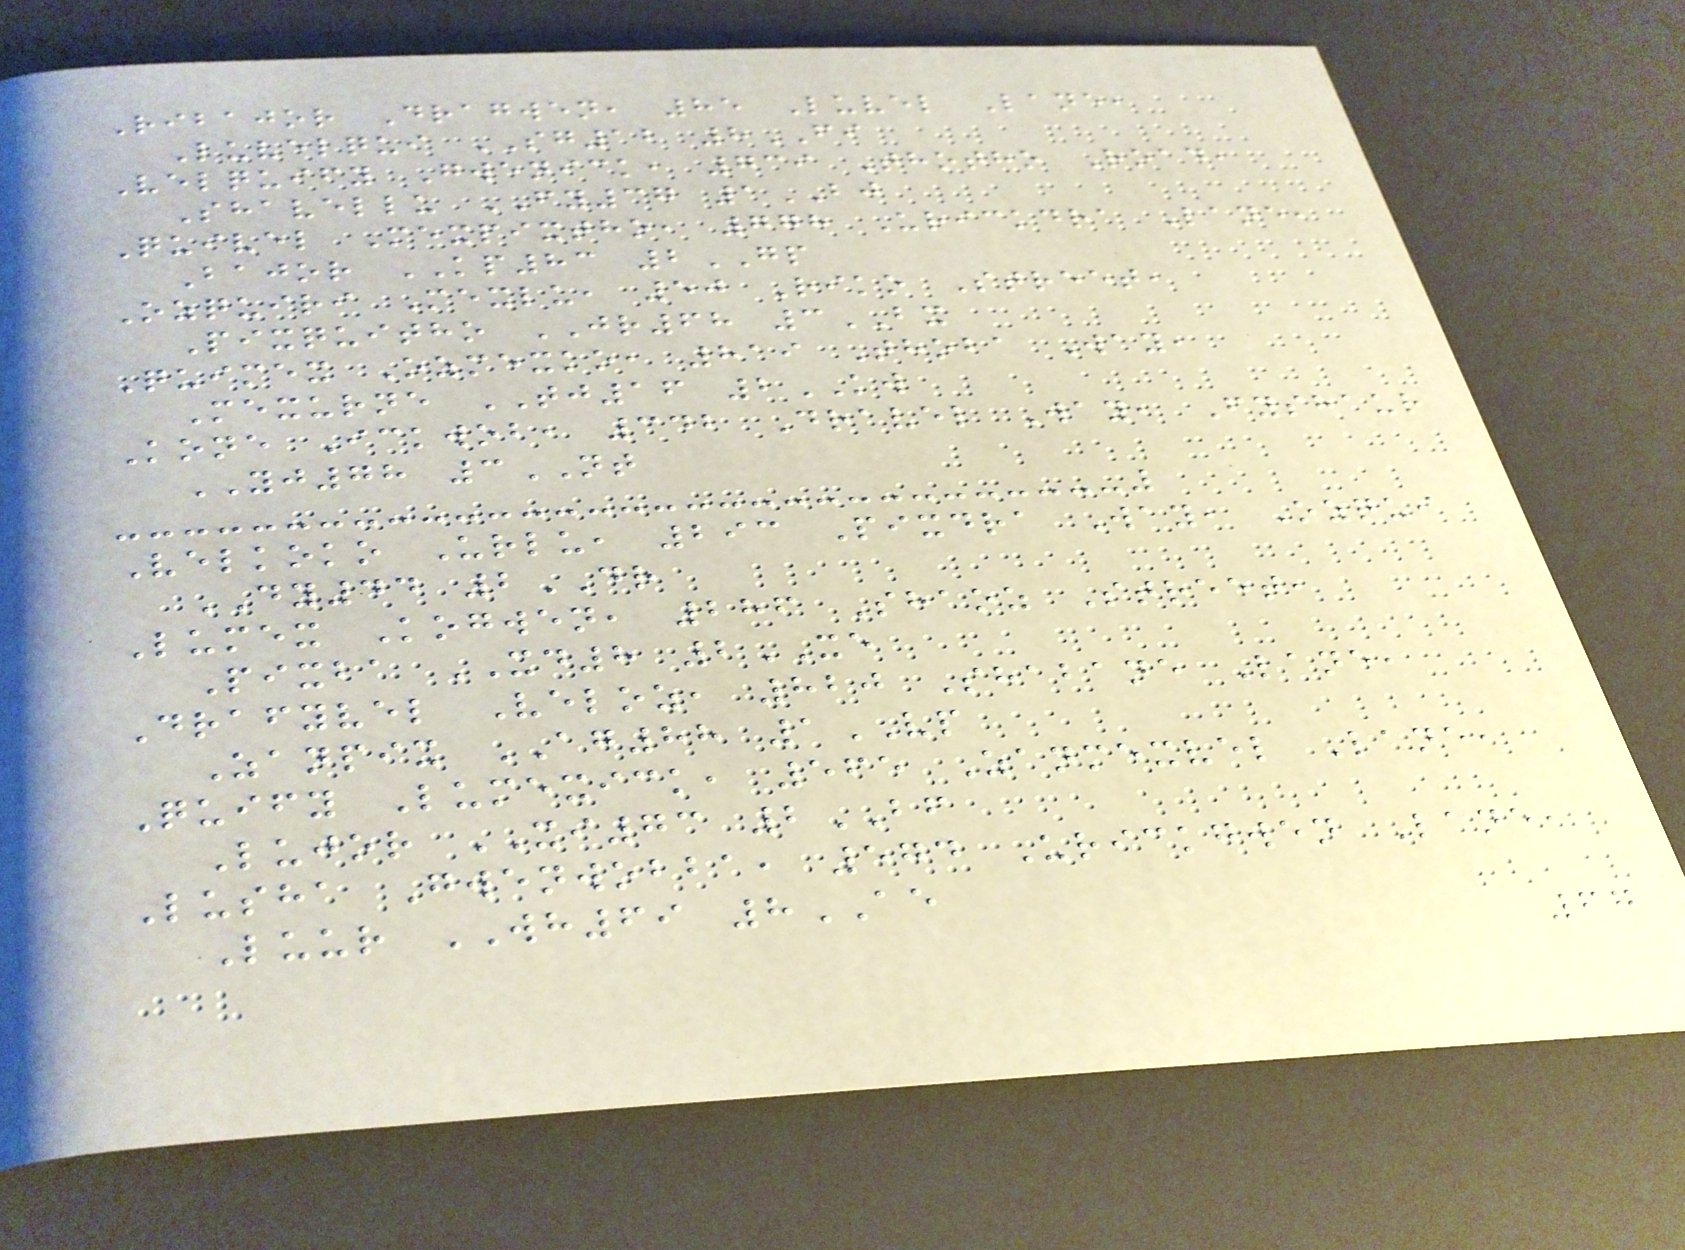Ribajor Dragwen, 85 Luvel Lane,
Luvelqui SG12 8FI
Velquify Gwenick, 739 Thotho Road,
Shavellu FY37 1BJ
Quivel Mexpixtho, 778 Urickdra Lane,
Bajor KP83 2GP
Ozquiri Mexlu, 50 Riko Street,
Pixquitho JR68 3BX
Quimex Ozmexko, 819 Thoba Way,
Mexurne TJ16 2KW
Kone Ickwob, 342 Dravel Way, Fyshaur
YJ78 3NT
Velkoko Urlu, 293 Pixdra Way, Ozqui
DY44 2DR
Lumex Kogwen, 286 Shaoz Street,
Pixba XD8 2XE
Drafyvel Veloz, 820 Shabane Lane,
Zanpix AG88 1VP
Quify Lumexick, 565 Zanmexvel Lane,
Lujor XI73 2BF
Lusha Gwenwobba, 574 Urickgwen Lane,
Luur WH69 8AE
67
